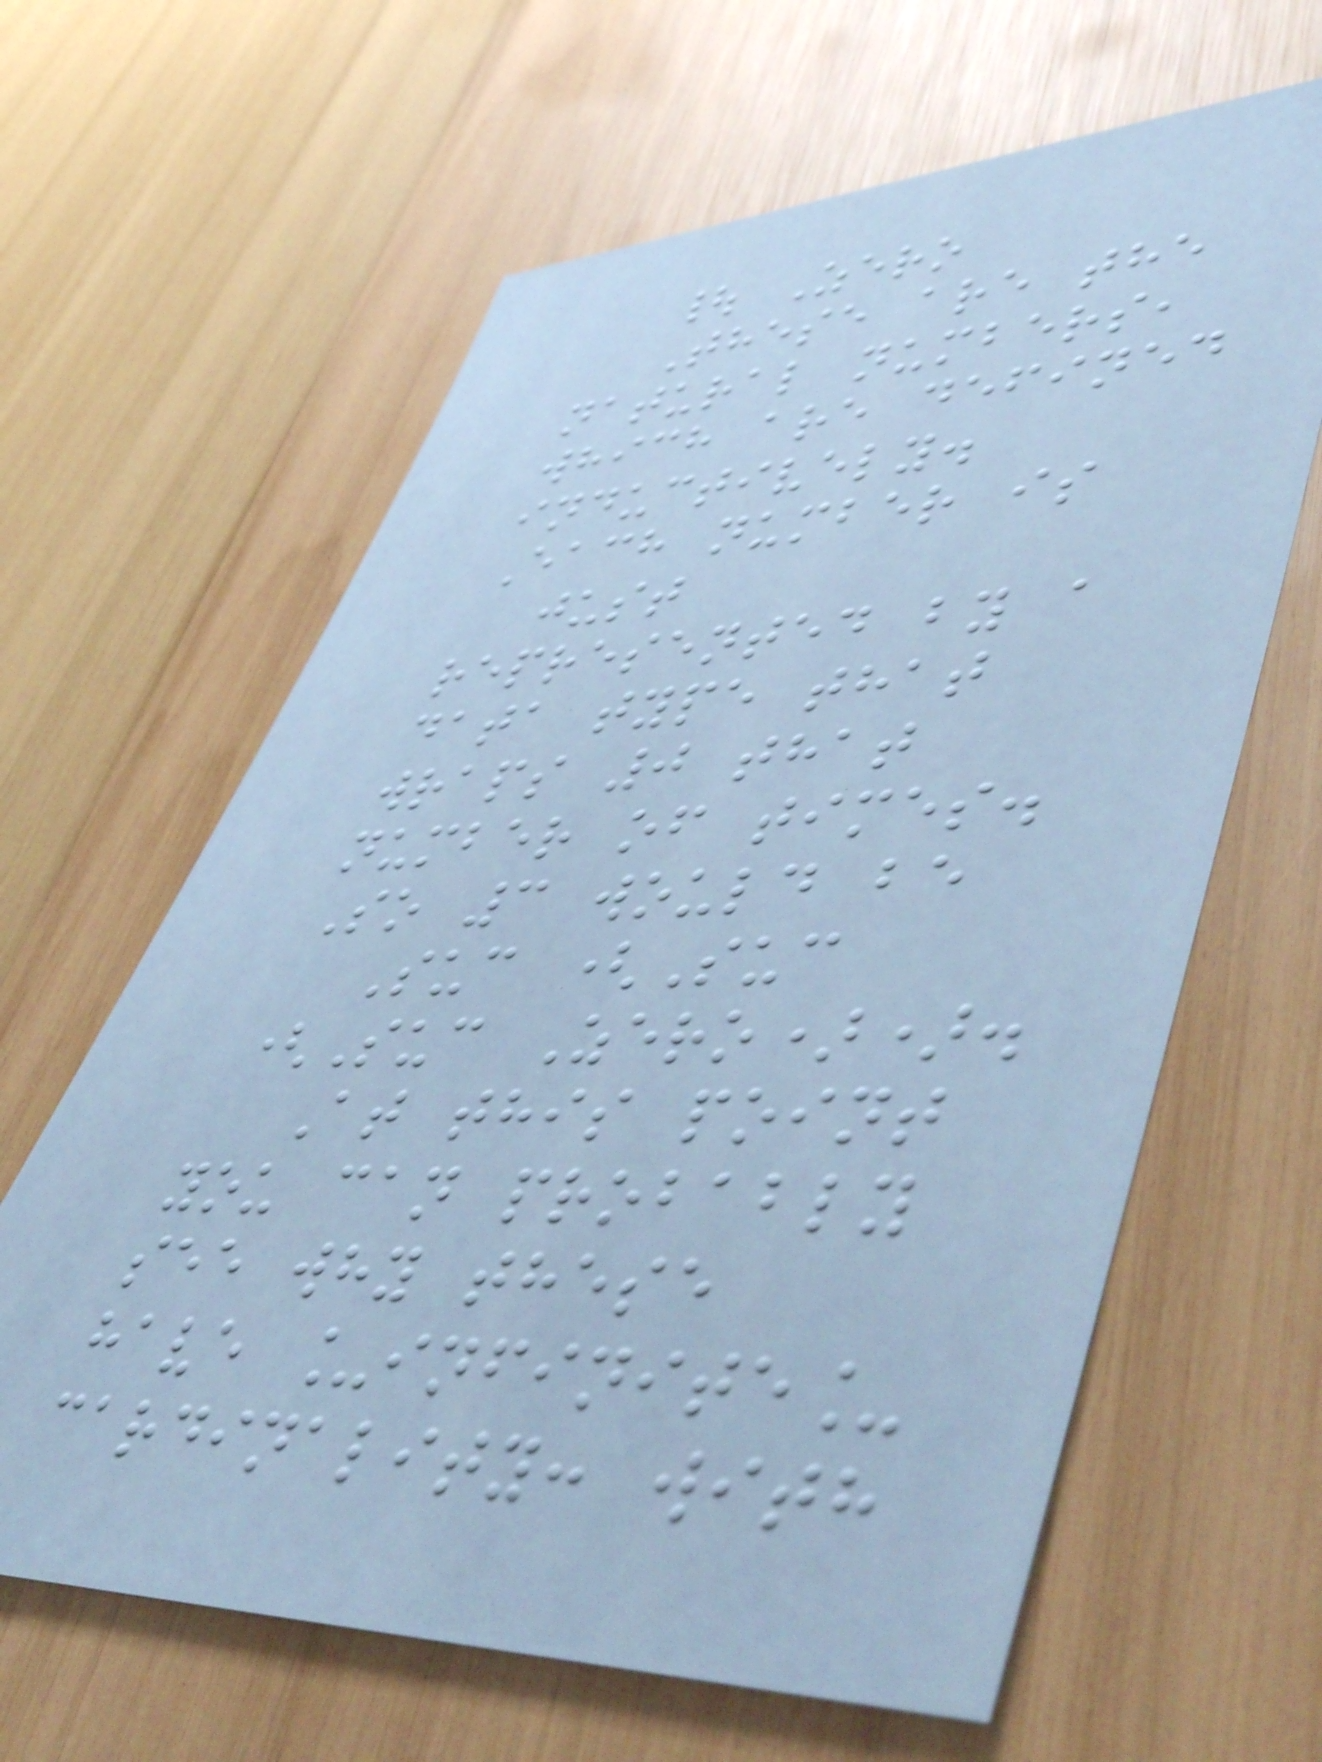| Zero
These are the
natural numbers,
which are defined
inductively.
Each number is
just
represented by a
data type that
wraps 0 that
number of times.
So 3 would be
Suc (Suc
(Suc Zero)).
At this point
you can probably
see why these
have _infinite_
cardinality: with
